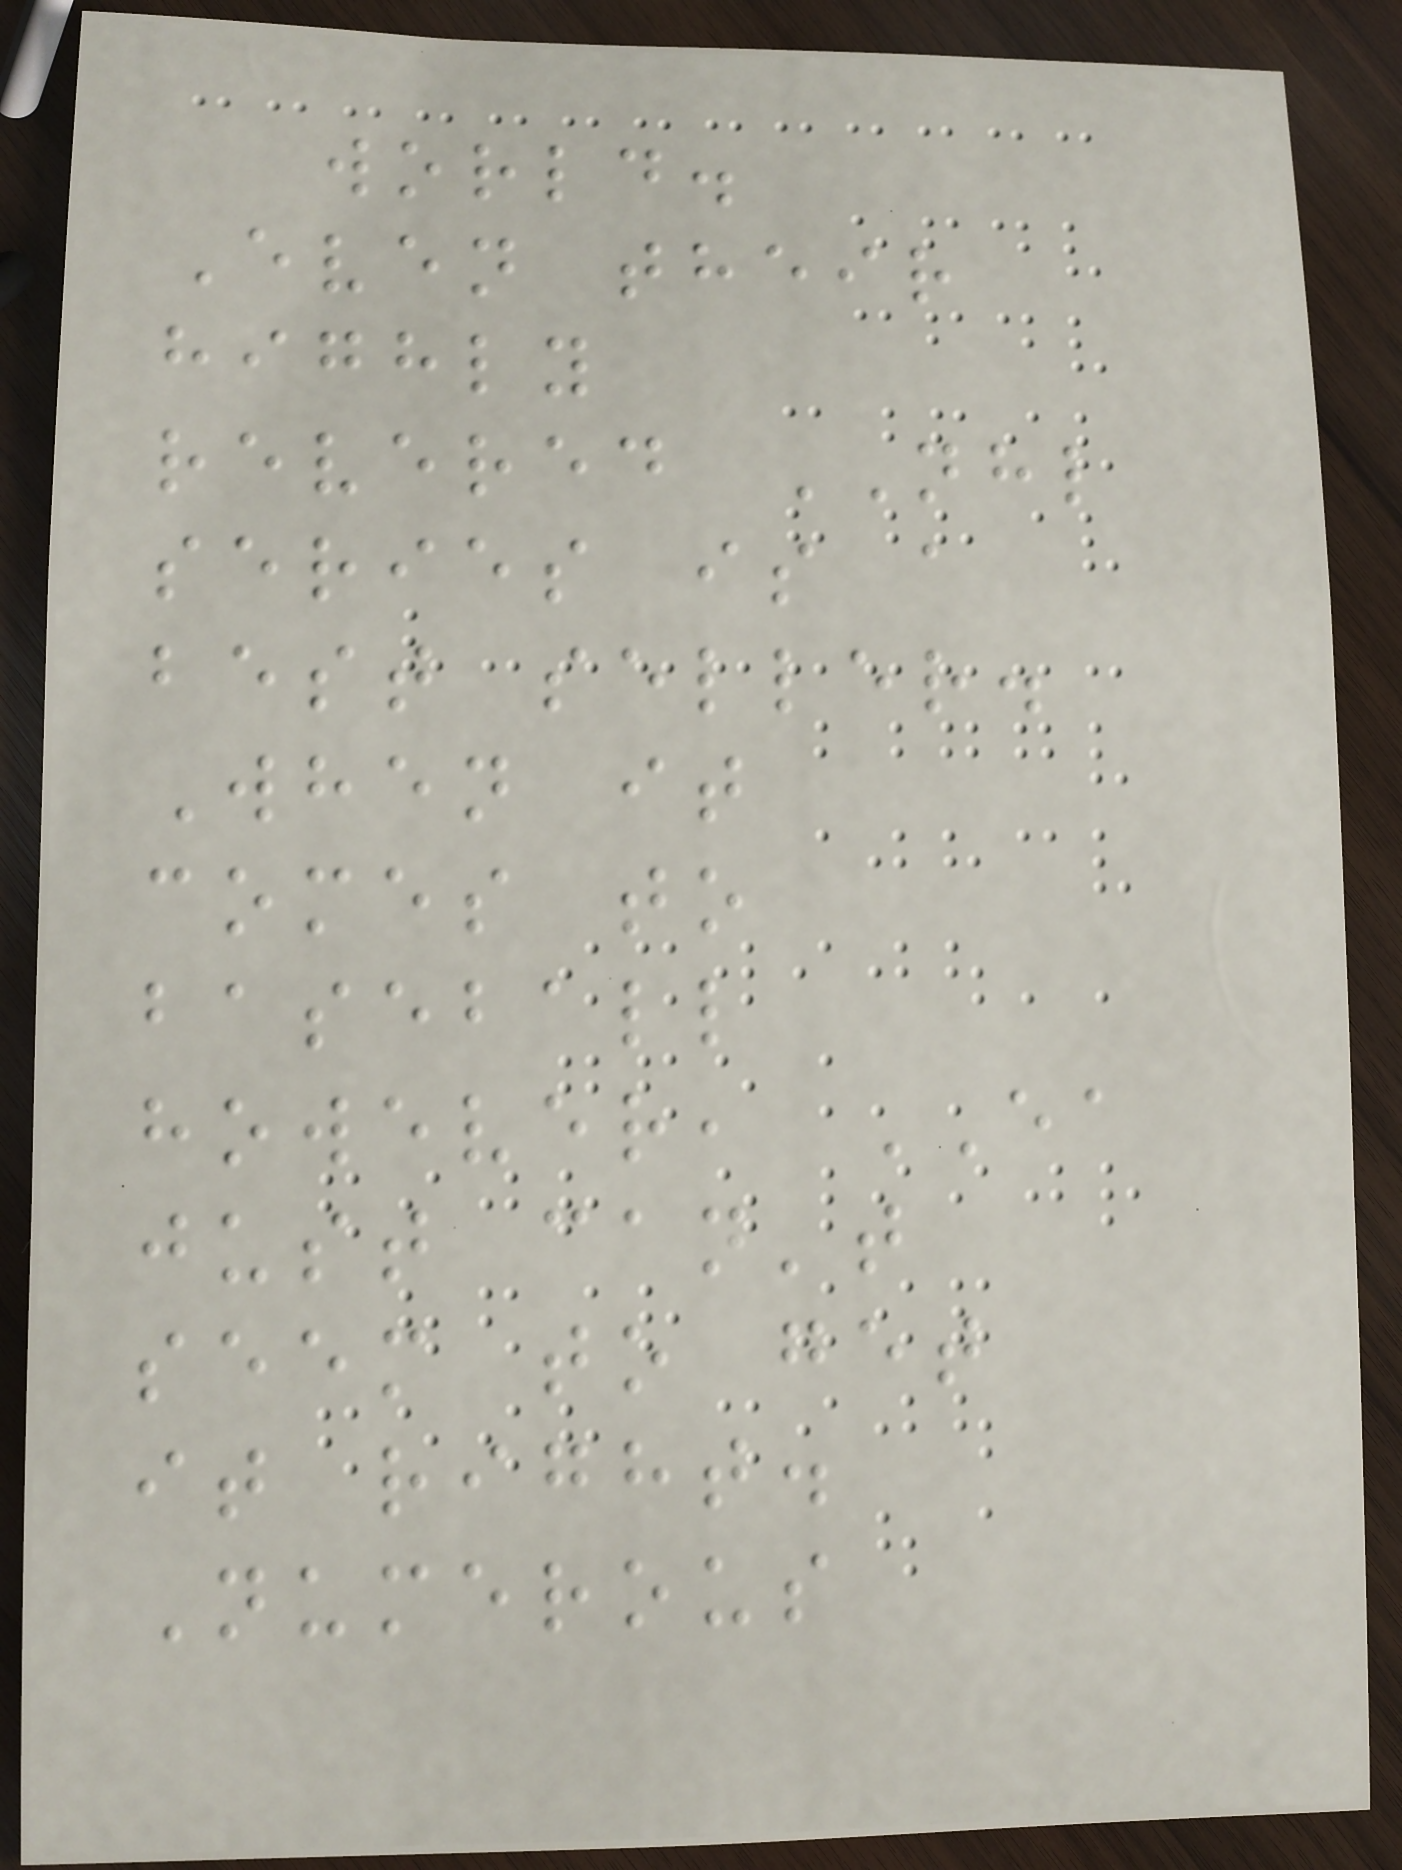world.
Even their
highly
revered NHL
series is a
best seller.
When it
comes to
baseball
however, EA
just can't
seem to get
it right.
Numerous
